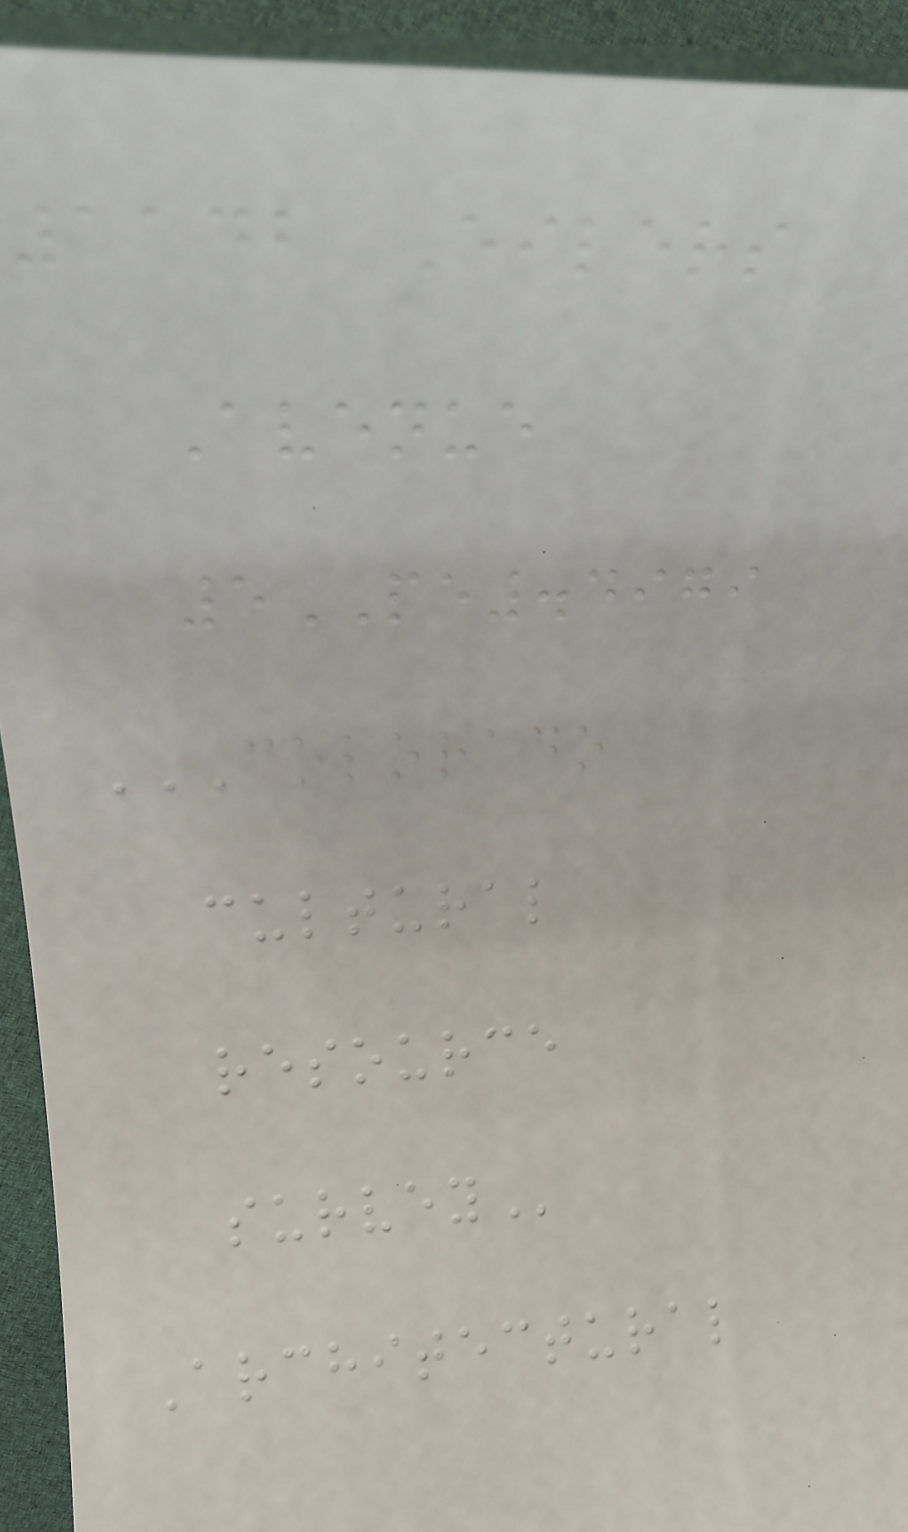1142 Eilers
Avenue
5PE.4979
COLORADO
CULTURAL
RESOURCE
SURVEY
Architectural
